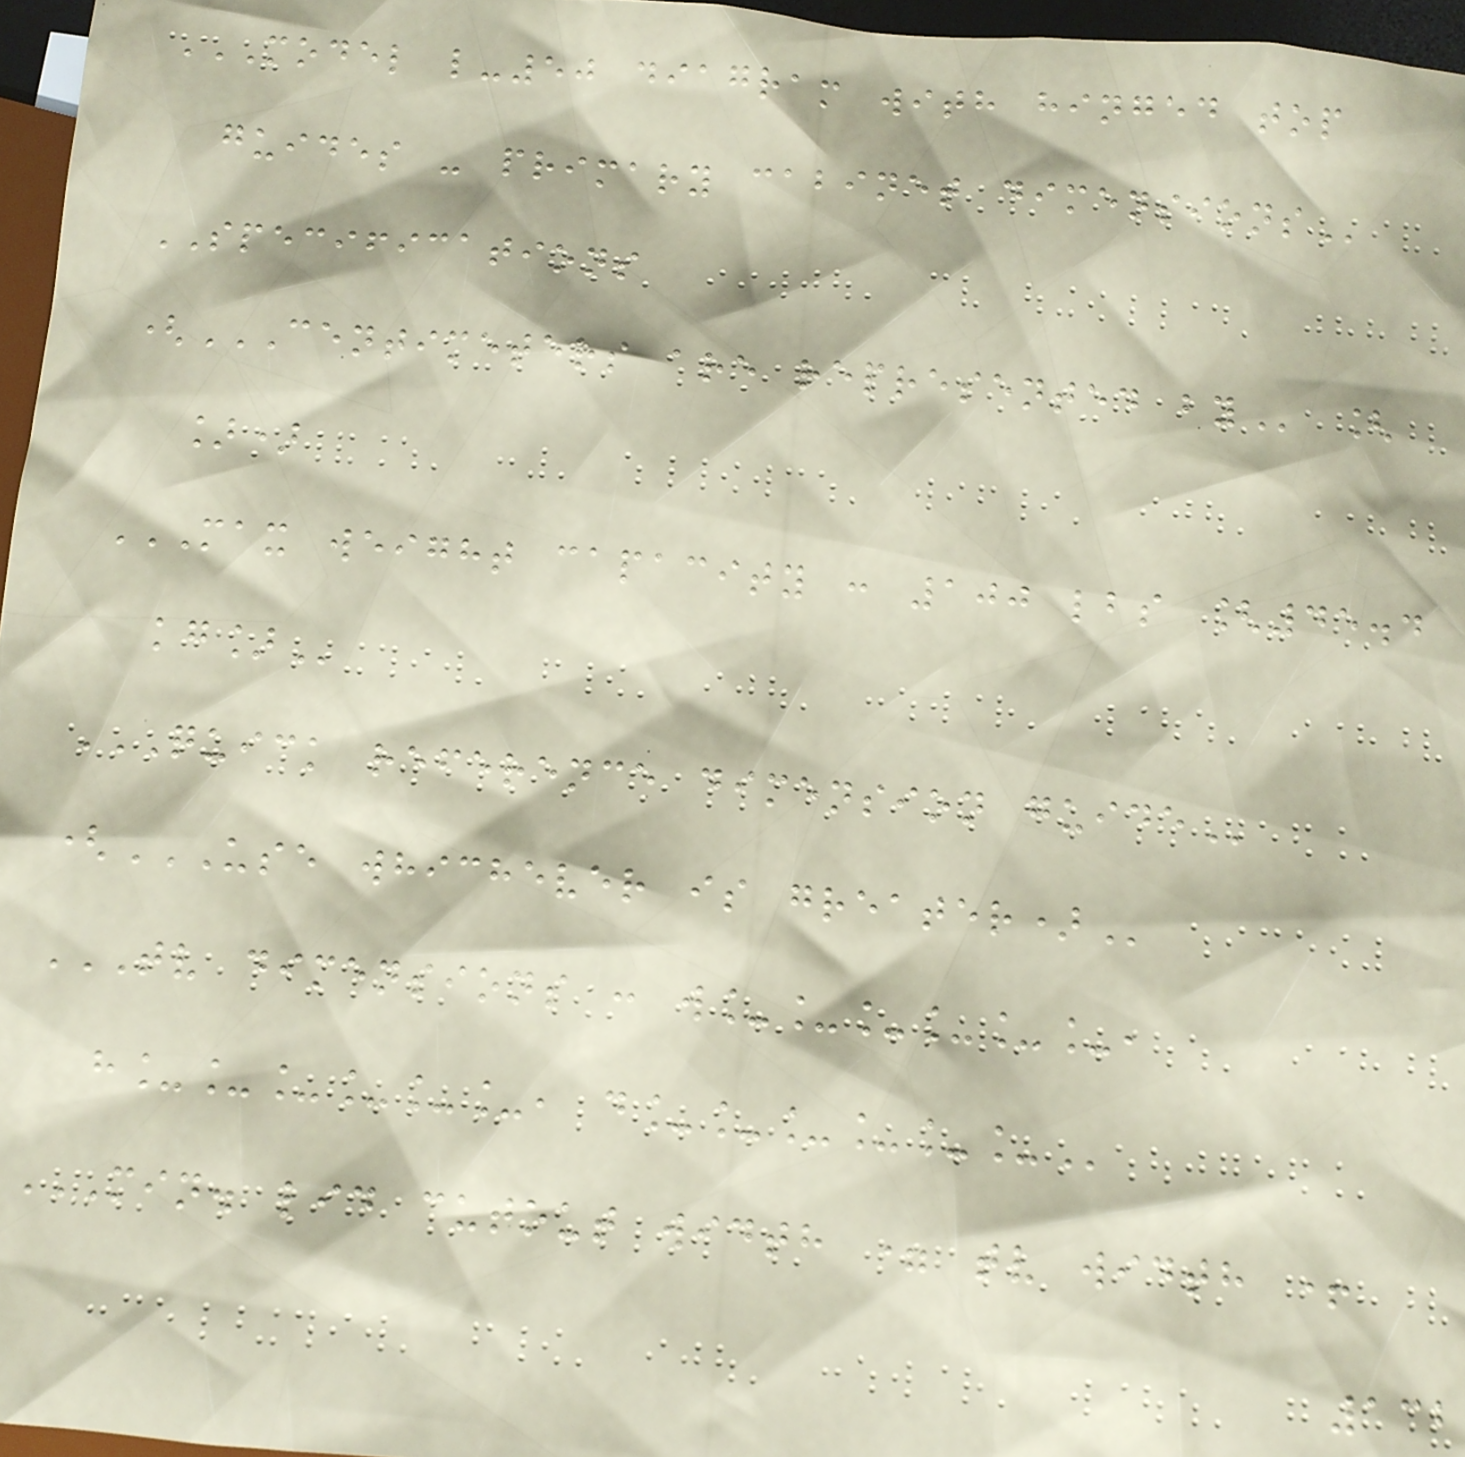MODEL L-50 DIAGRAM WITH HINGED TOP
GUIDES - PRIMARY CABINET DIMENSIONS
SPECIFICATIONS
(CENTIMETERS ARE REPRESENTED BY [
])
MAX WEIGHT CAPACITY : 100 LBS [45.4
KG]
QUICK REFERENCE DIMENSION GUIDE
(USE WHICHEVER IS GREATER)
TV DIMENSIONS : W______,
H______, D______
MIN. LID CUTOUT WIDTH = TV WIDTH +
132
